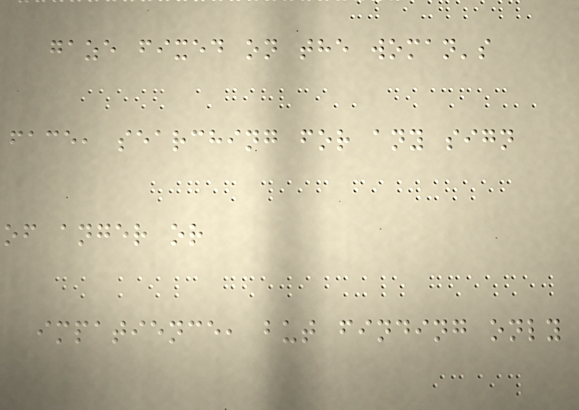gaze fixed on the woman's
face, searching for any sign
of anger or
impatience, but finding only
